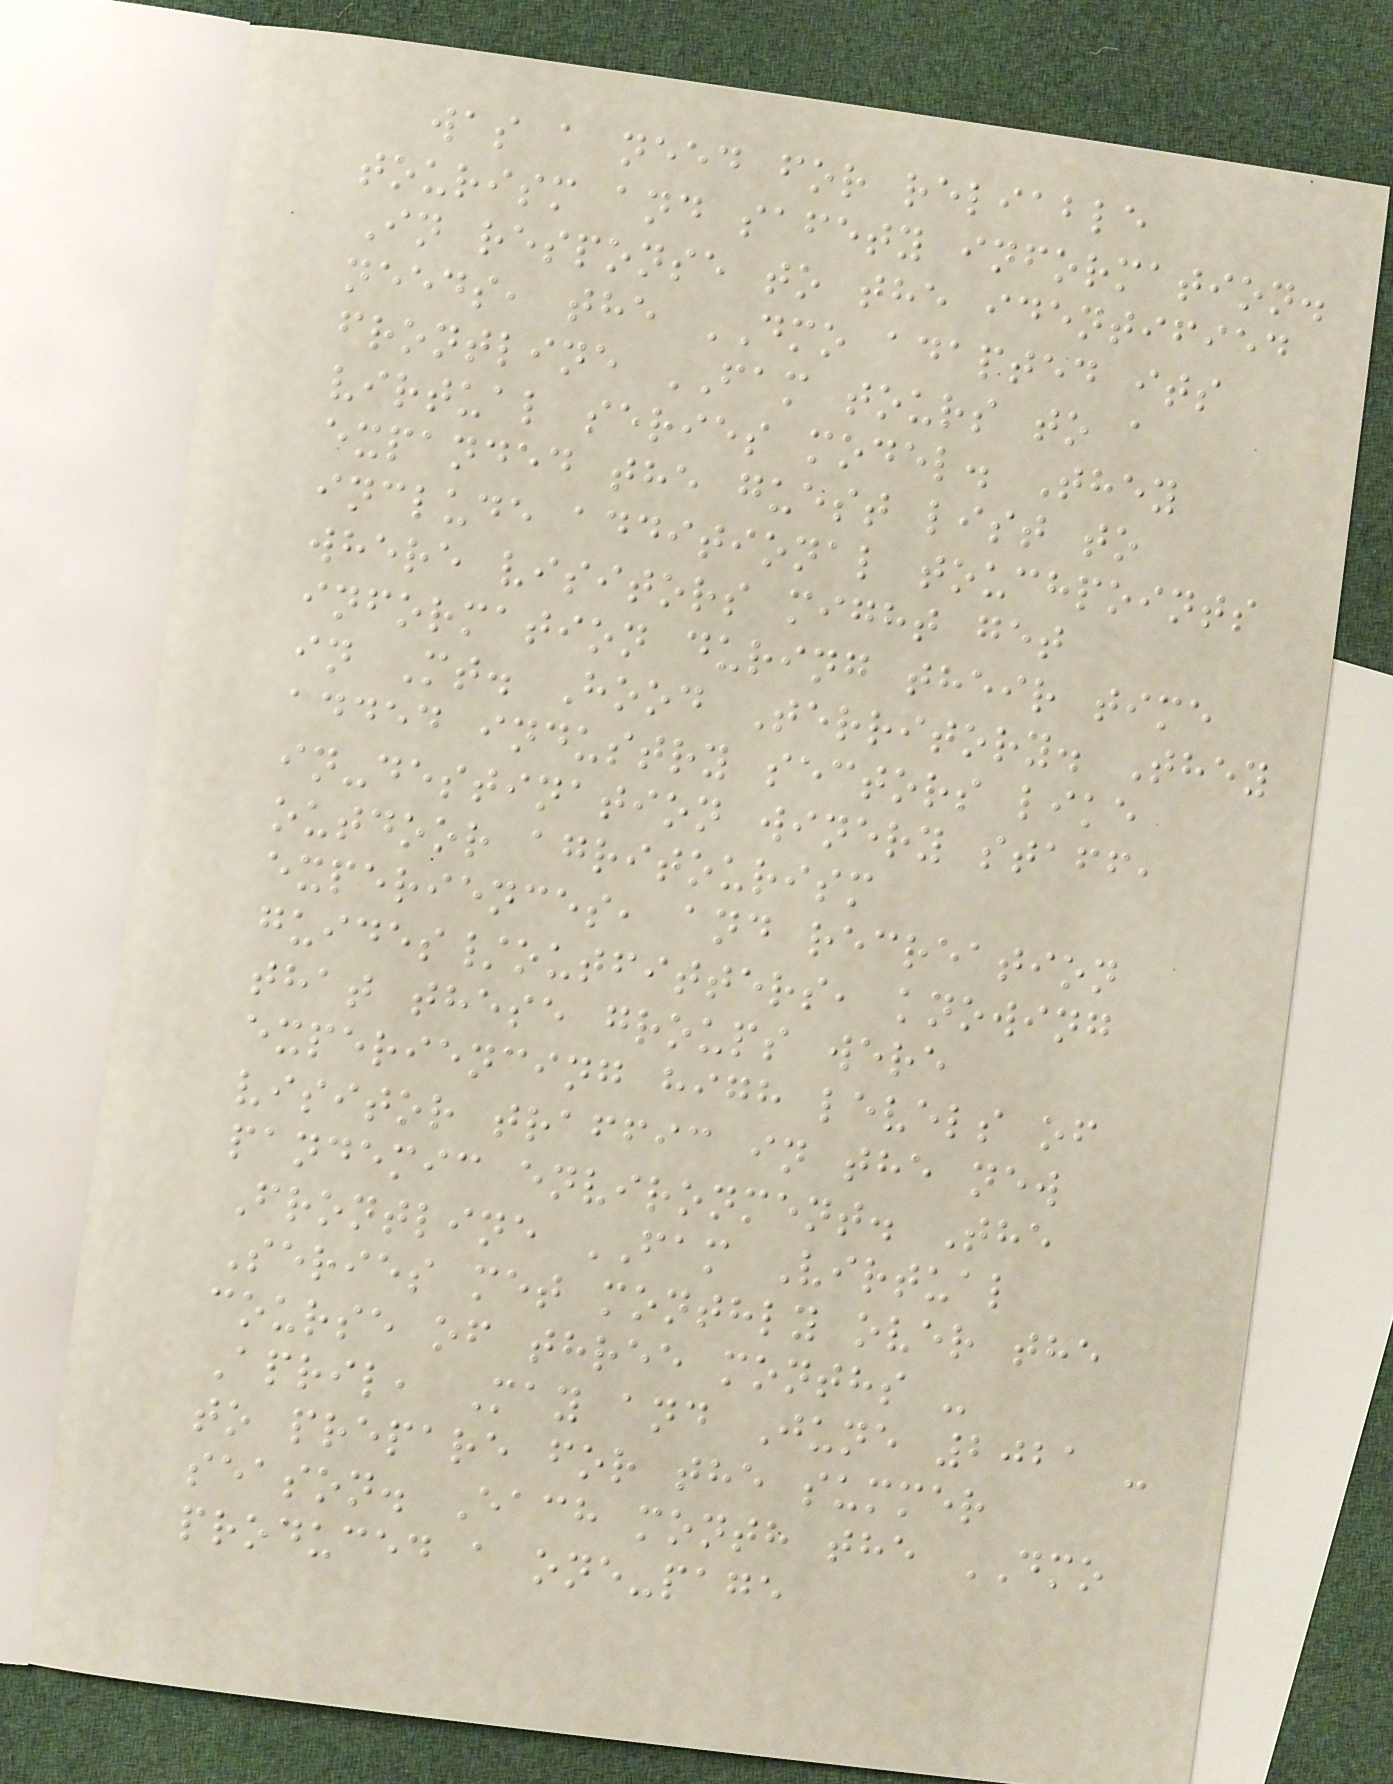was a need for reliable
tourism and safety information.
In response to the identified
needs, the DMO adapted its
frontline FAM tours to a
virtual series model. They
expanded the guest list to
include additional touchpoints
where visitors might get
information during their time
in Mt. Hood Territory. They
added industry sectors like
in-destination winery staff,
outdoor agritourism
experiences, and recreation
guides/outfitters, knowing
that these groups were
experiencing high levels of
visitor traffic in the new
pandemic environment. The
Frontline FAM Virtual
Series met monthly over the
course of three months -
April, May and June 2021 -
to prepare for the summer
season. Each month the DMO
produced a one-page
